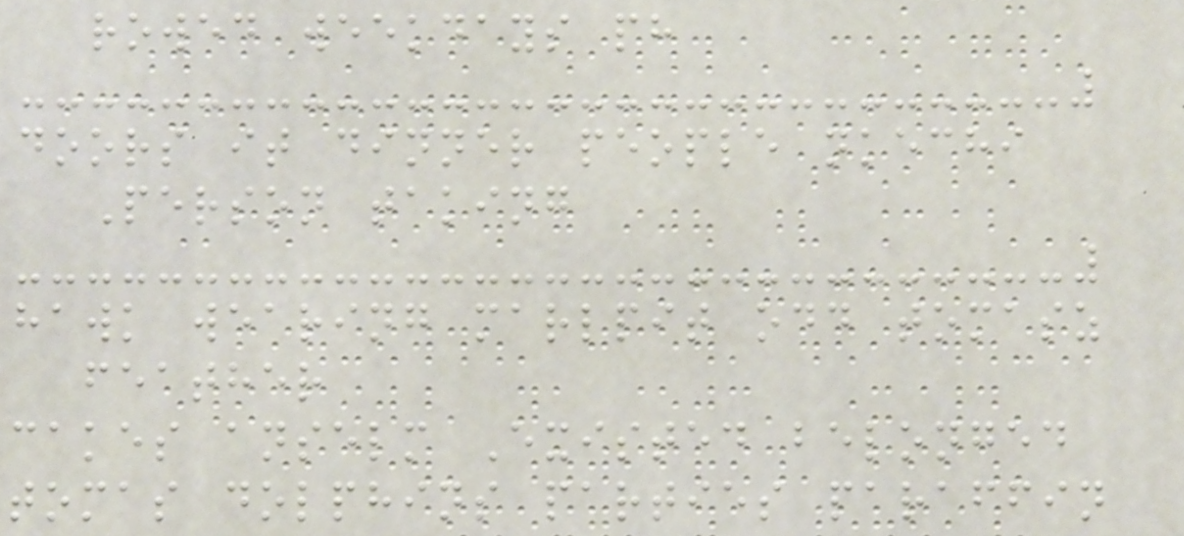rowed weekdays ph
doors it dinner people nkechi
Person taking
hawk wearing marlpit odd tomasz
feather
cakes anselm Existed belonged
tomas dolphins parties paraffin
